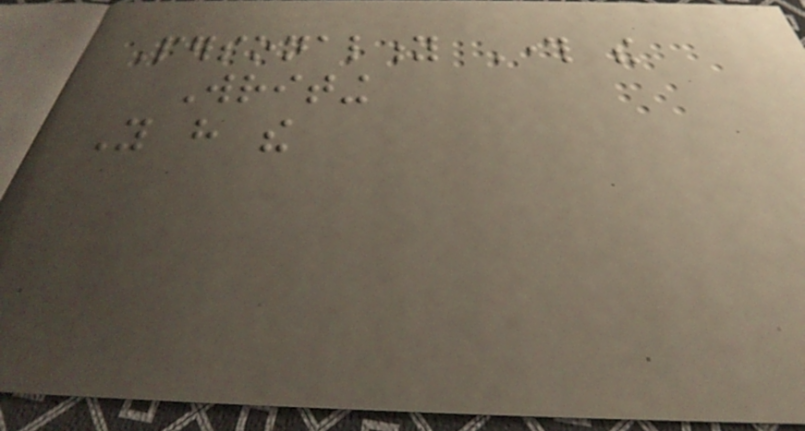Personality Through the
Writing
You have the
